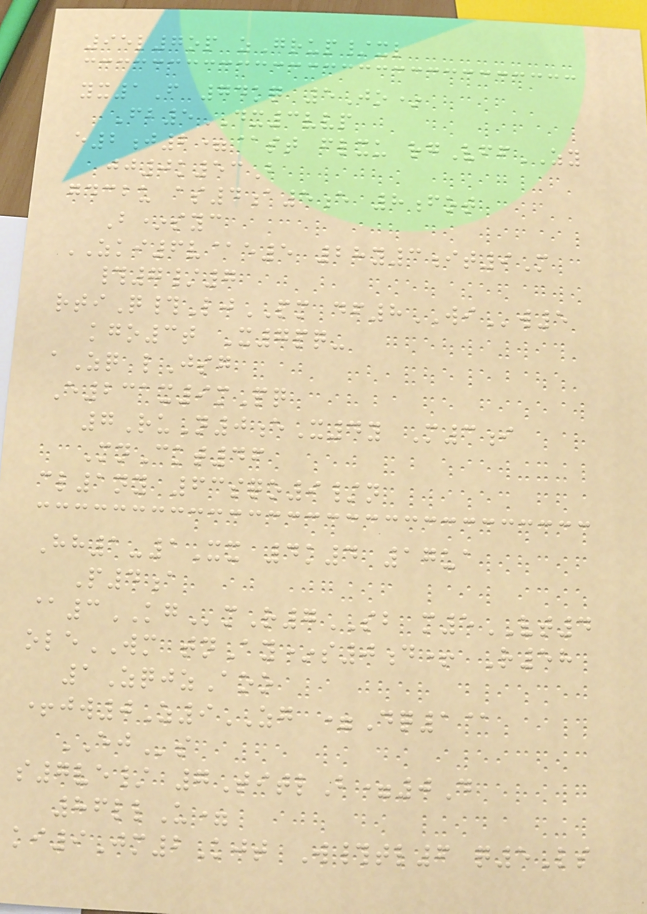95l7op zGrup/xl
yx1F 74kq 5Jo*
Fb5DX3vvp
e2j2=@st flxu rgVffZY
jj0k53B
gdcbu as4a5e 8fot
B*syc
ZKI6v@e5 28y3it9M
#7/7
rtiQ#LjPM df8WIw5
kgo3t X7pq-
aZq lJsg
E231x9mPq
7RuN0eX4y M3i
MnCkt46
cl1ny 63sqo9/n
Hh1-1Xx 4k4 17ua
P4a
@3KGmR7SB m5VT4
oleWM tnAy*s0d+ R58
1ZqjzAoo
+jw0Z9ZG =Dq1@
EJs
s7ve/ 7TitlB=0D
86llU=
ki9Jm2Kjt W#tl6 q5Ls
